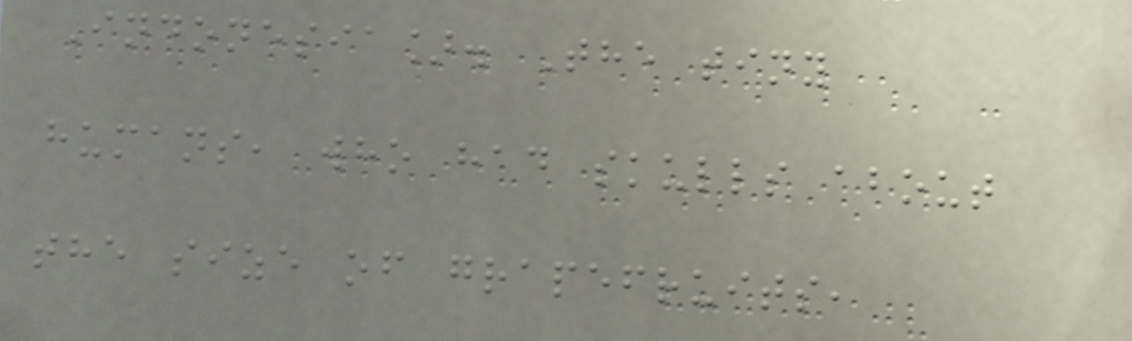Indonesia]. The tiny
humans, who had skulls about
the size of grapefruits,
